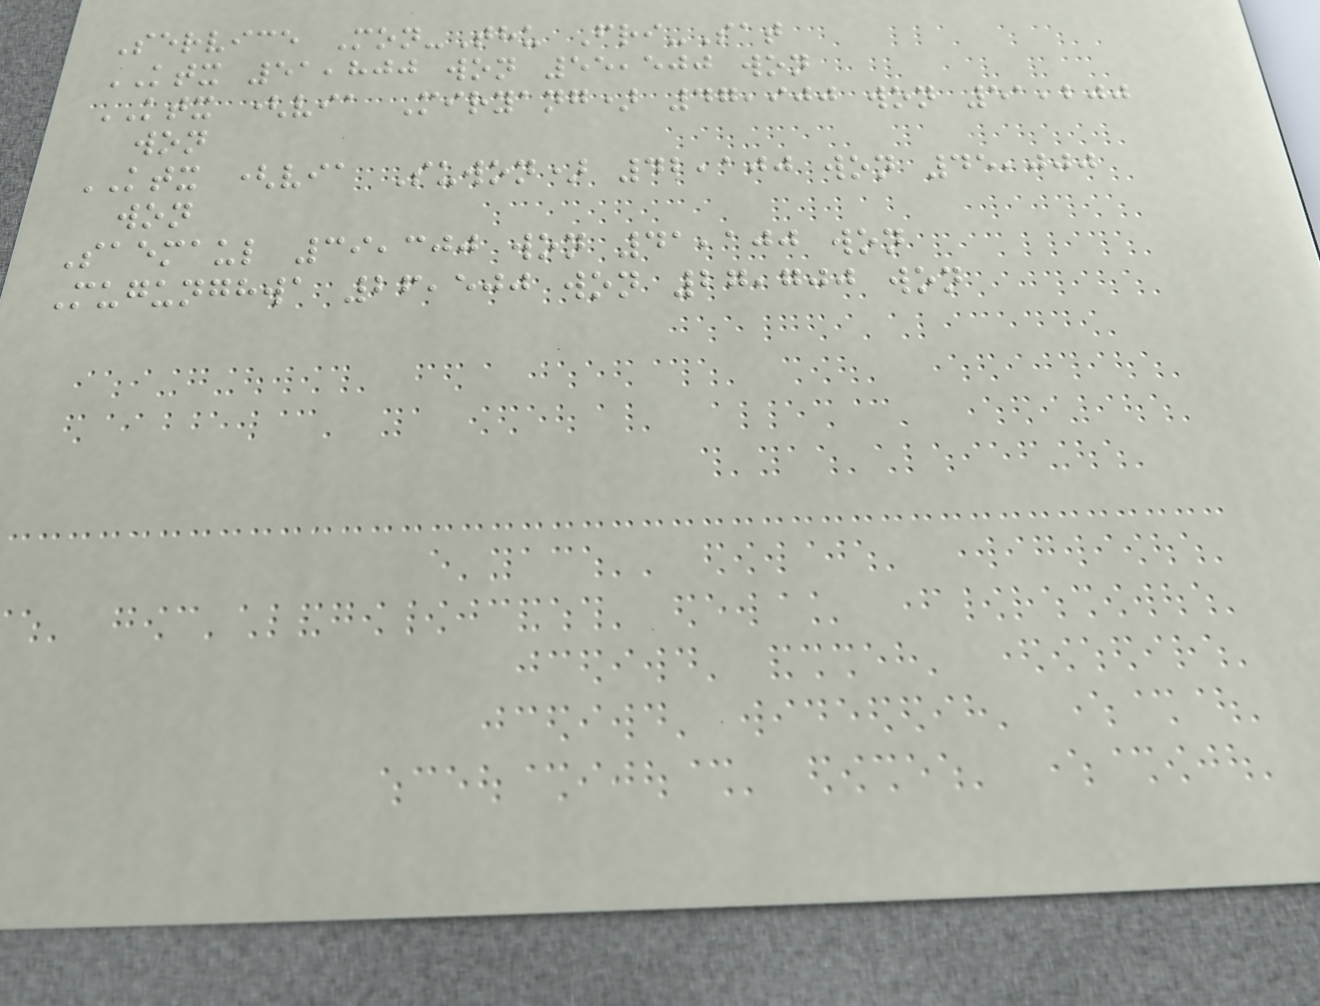Service Mon-Thu Fri-Sat
KTX 51,800 won 55,500 won
KTX (via Miryang) 47,900 won 51,200
won
KTX (via Suwon) 42,100 won 45,000
won
Saemaul 39,300 won 41,100 won
Mugunghwa 26,500 won 27,700 won
